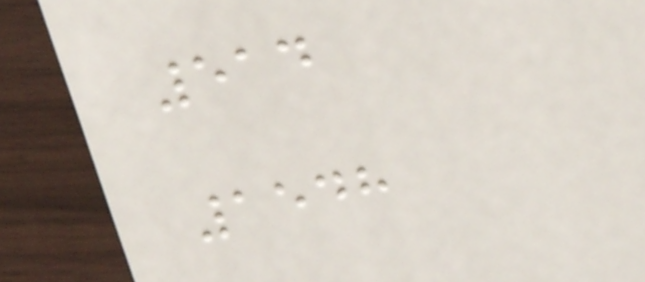514
1548
